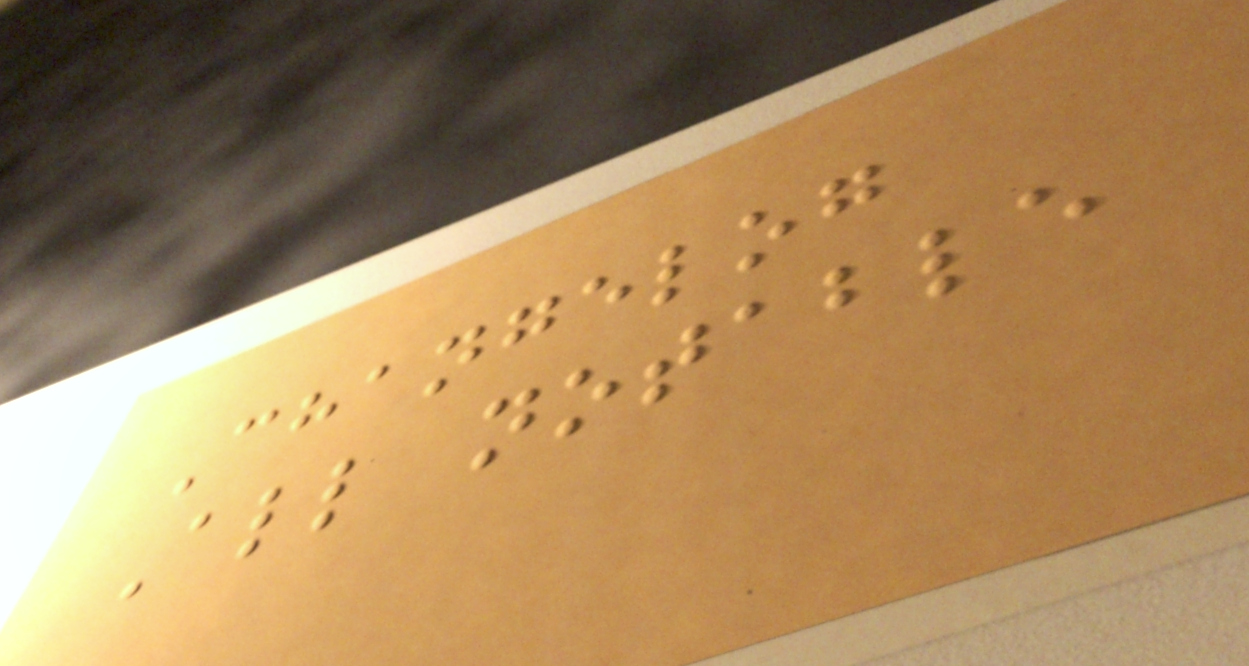Changelog
All notable
